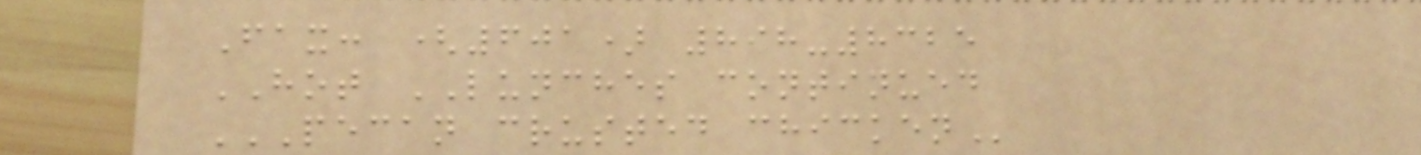Fax: (601) 898-8325
HOT LUNCHES continued
PECAN CRUSTED CHICKEN
